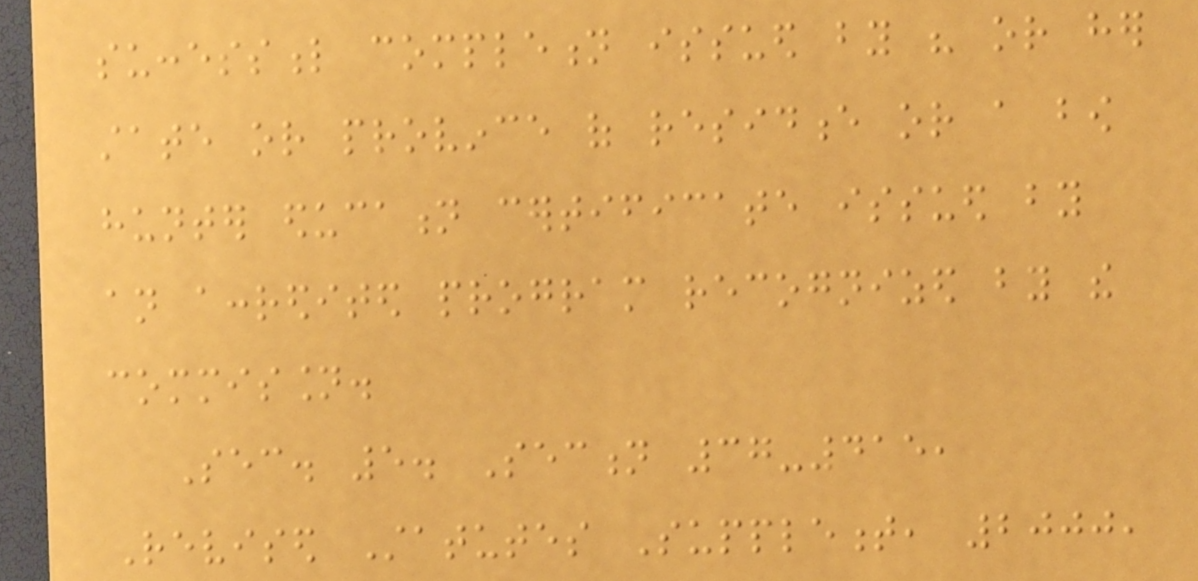successful completion issued by his or her
state or province of residence or a bow
hunter education certificate issued by
an accredited program recognized by the
commission.
Sec. 5. Section 37-415,
Revised Statutes Supplement, 2000,
